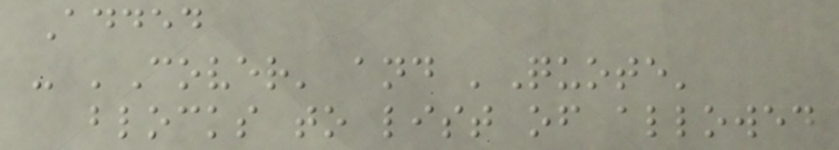Added
- 'Cover' and 'Quote'
blocks to list of allowed
